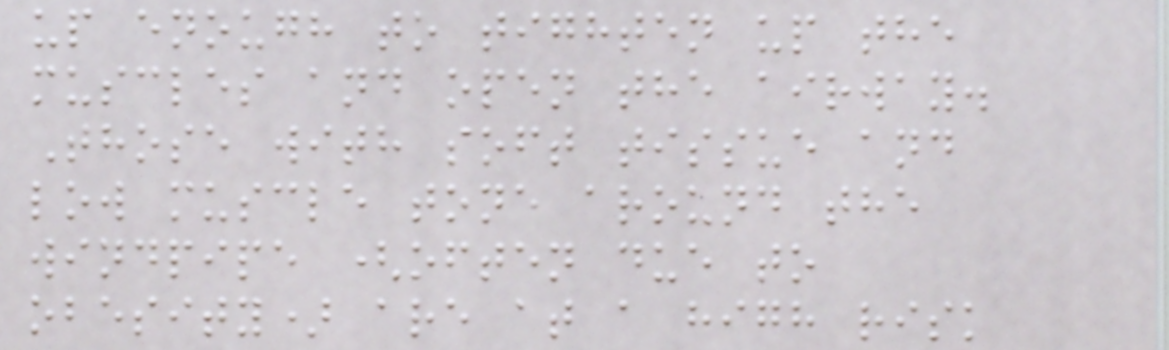up enough to tighten up the
muscles and open the airway.
Those with soft tissue and
low muscle tone around the
windpipe (often due to
obesity) are at a high risk
